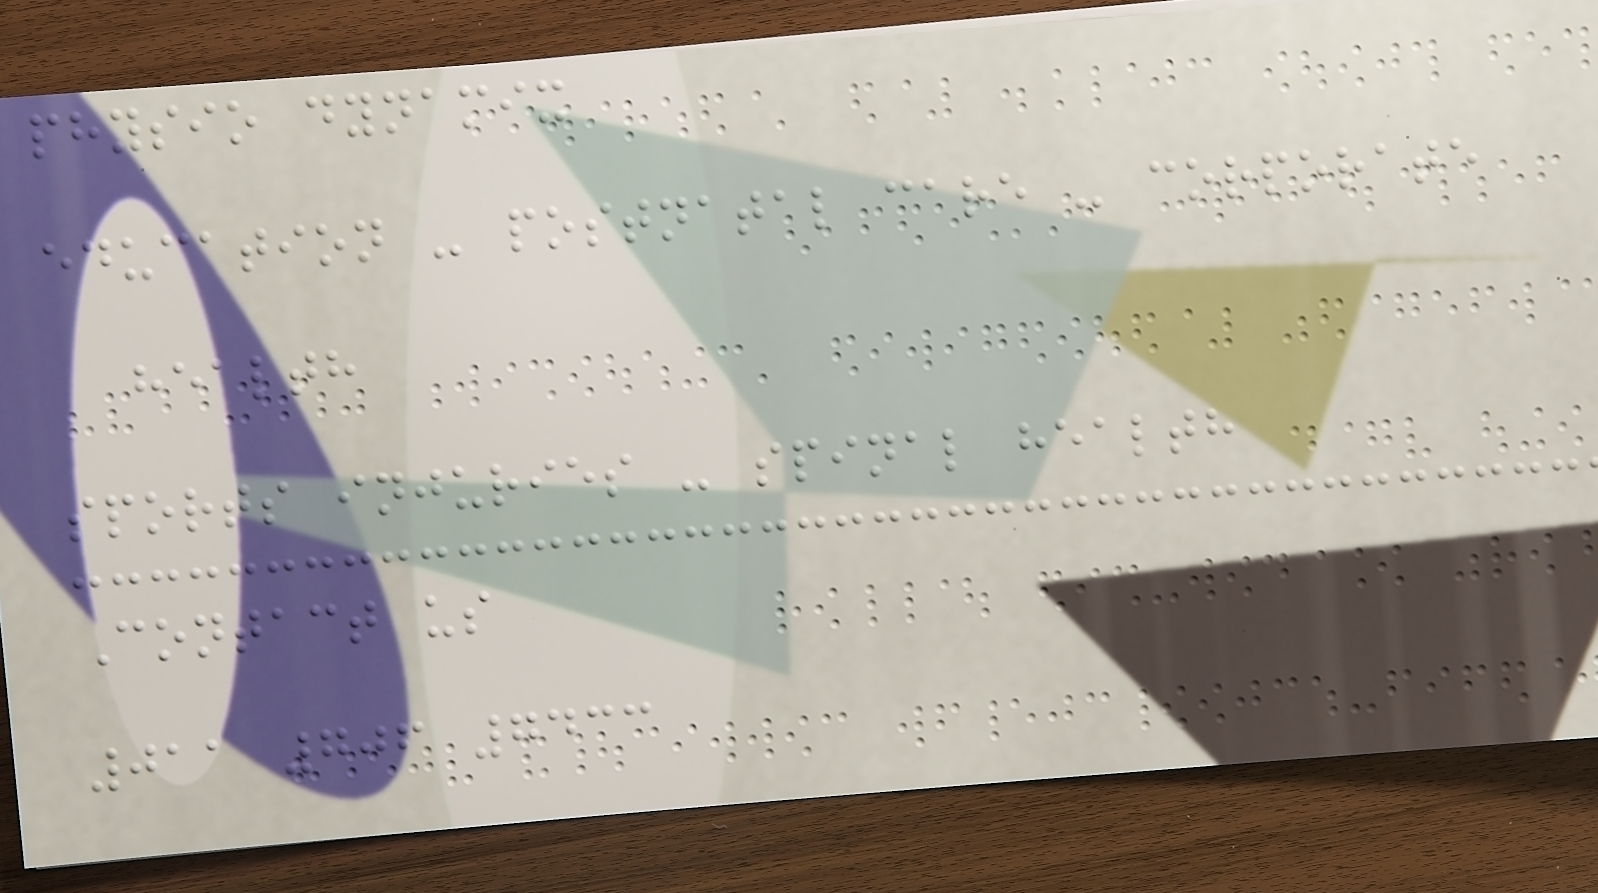physio dynamix
education - postnatal care - corporate
health
sports injuries - spinal health
Contact us
011 706 7433
